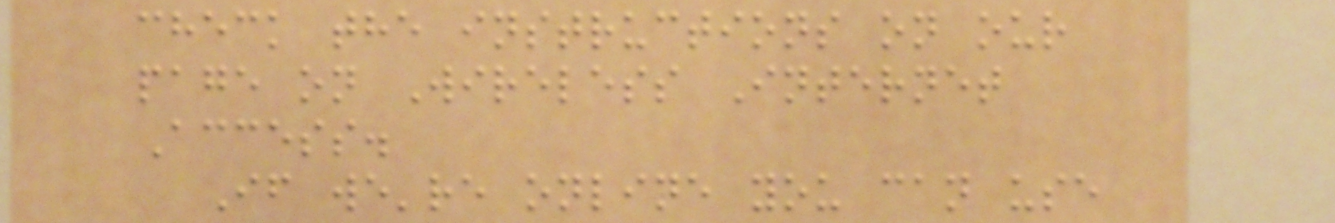check the instructions on our
page on Wireless Internet
Access.
If we're online you can use
